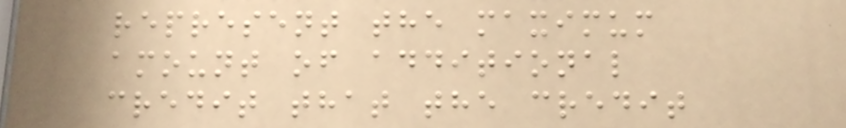represent the maximum
amount of additional
credit that the credit
